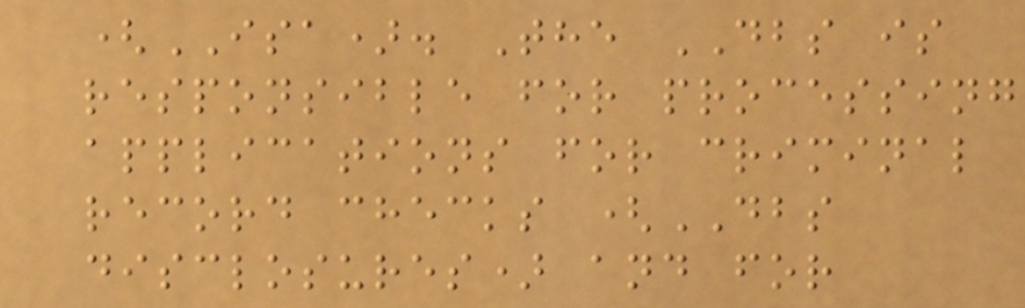(ISA). The DBS is
responsible for processing
applications for criminal
record checks (DBS
disclosures) and for
